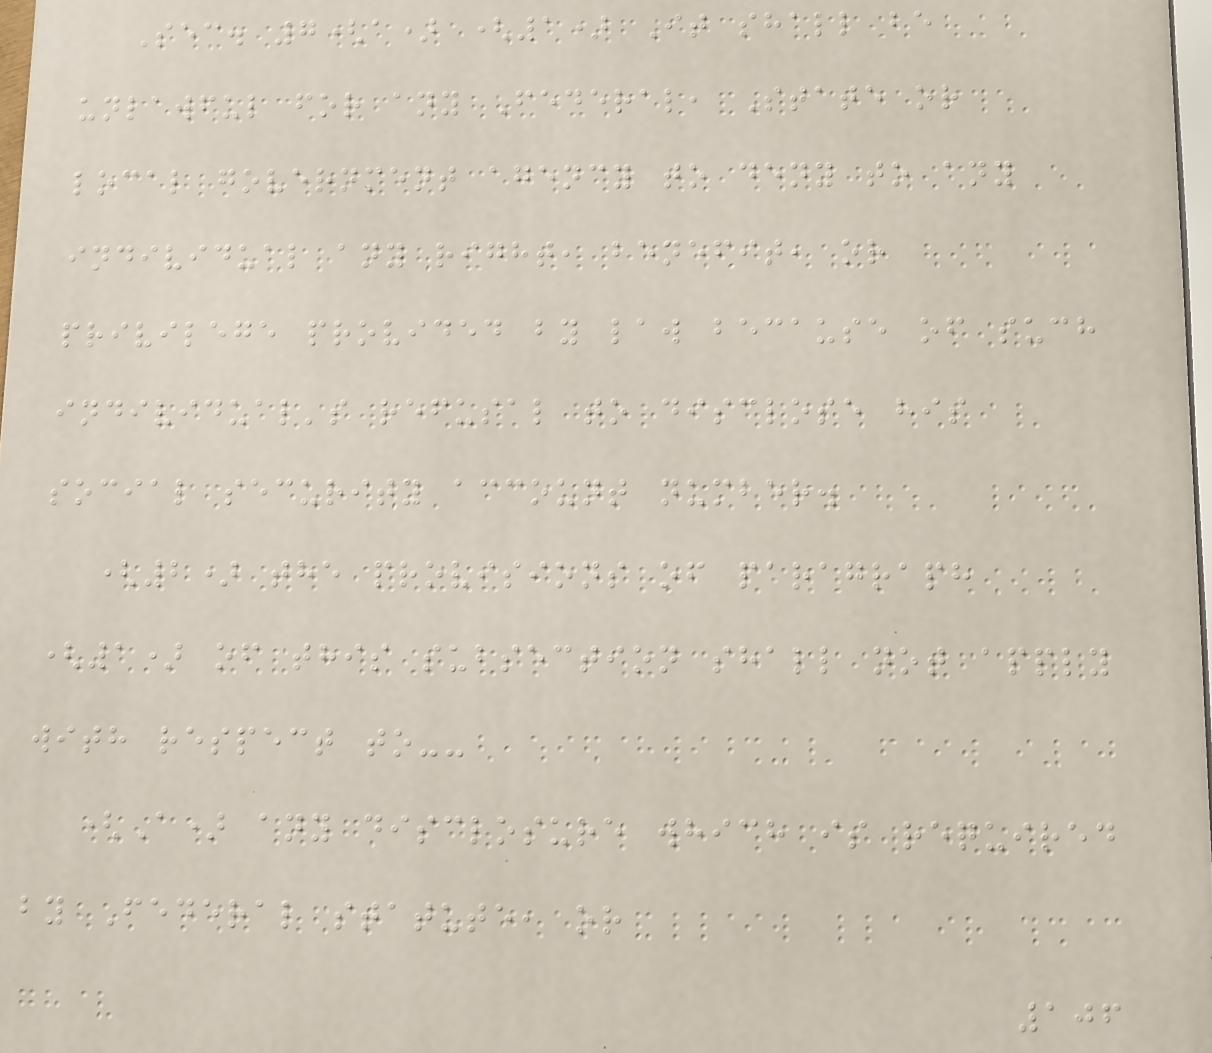Sec. 7(a) (1) It shall be
unlawful for any Federal, State or
local government agency to deny to any
individual any right, benefit, or
privilege provided by law because of such
individual's refusal to disclose his
social security account number.
(2) the provisions of paragraph
(1) of this subsection shall not apply
with respect to--
(A) any disclosure which is required
by Federal statute, or
106
